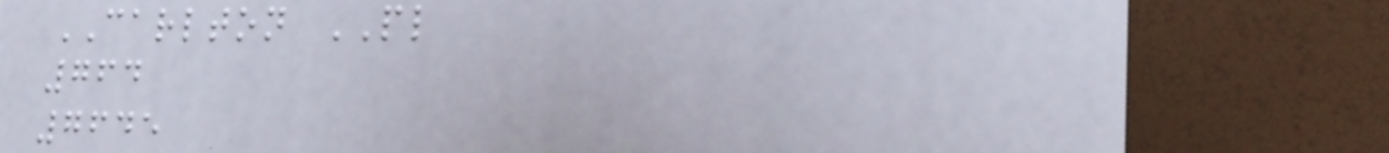CARLTON PL
764
7645
